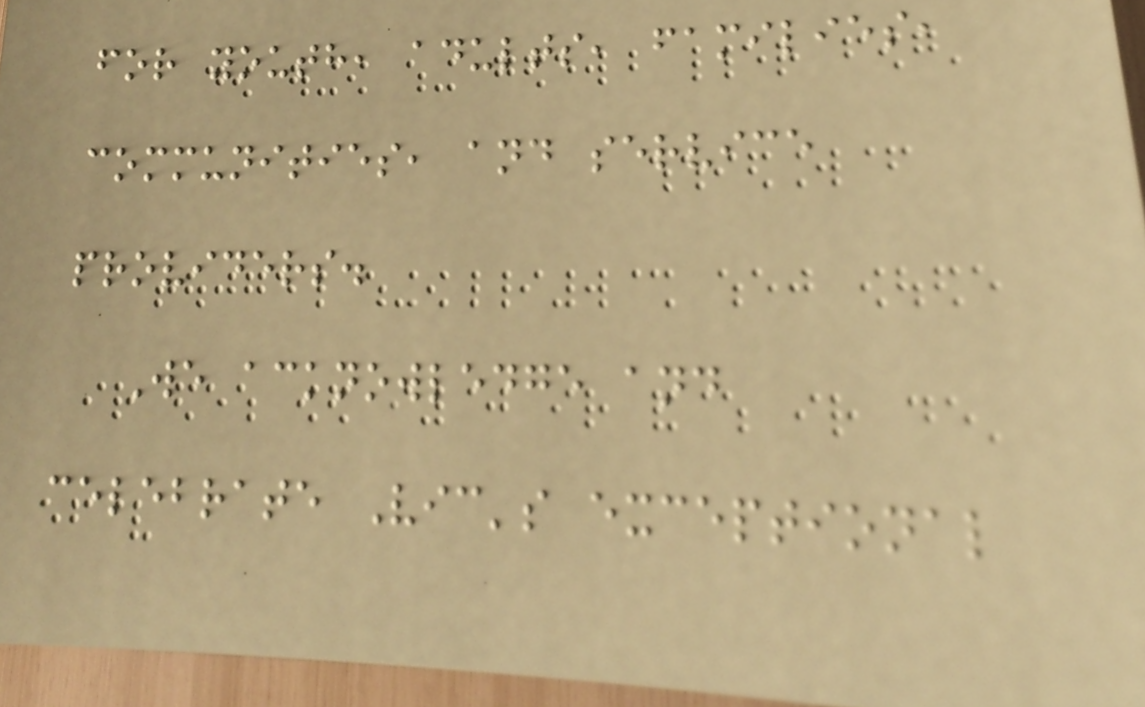for youth, adults, families,
communities, and service
providers.
We acknowledge and
celebrate Vic's exceptional
